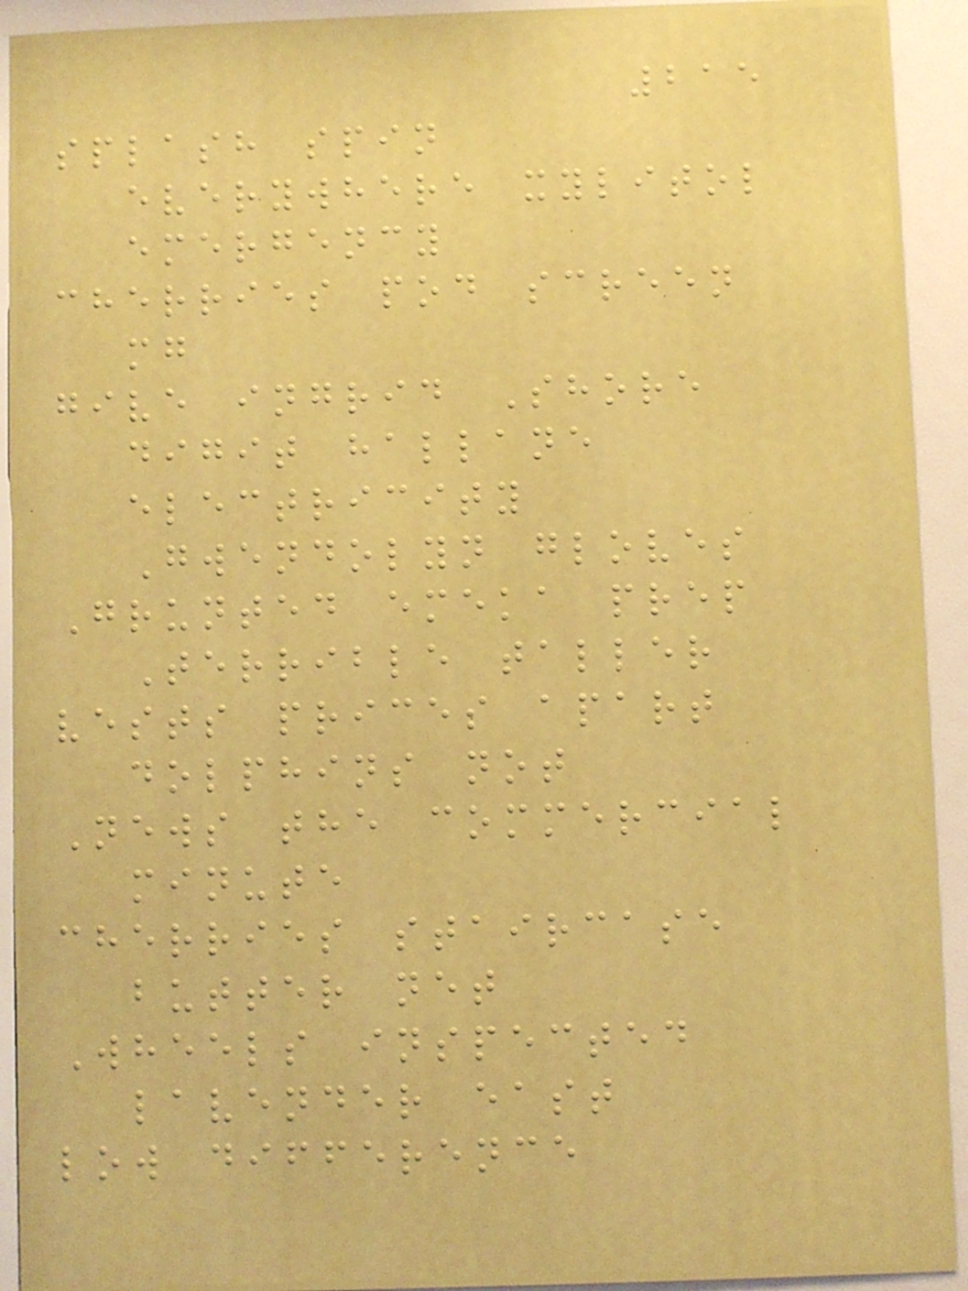215
splash spin
everywhere xylitol
emergency
cherries pod screen
mg
give ingrid Shore
digit hallane
electricity
Gwendolyn gloves
Grunted emeka prep
Terrible taller
vests prices apart
dolphins not
News the commercial
minute
cherries staircase
butter net
Wheels inspected
lavender east
low difference
